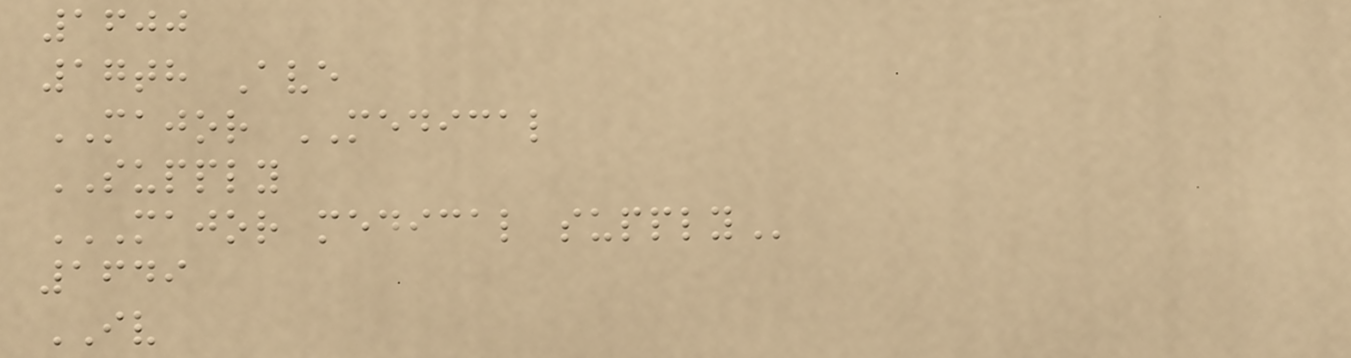1600
17th Ave
MAJOR MEDICAL
SUPPLY
MAJOR MEDICAL SUPPLY
1649
IV
